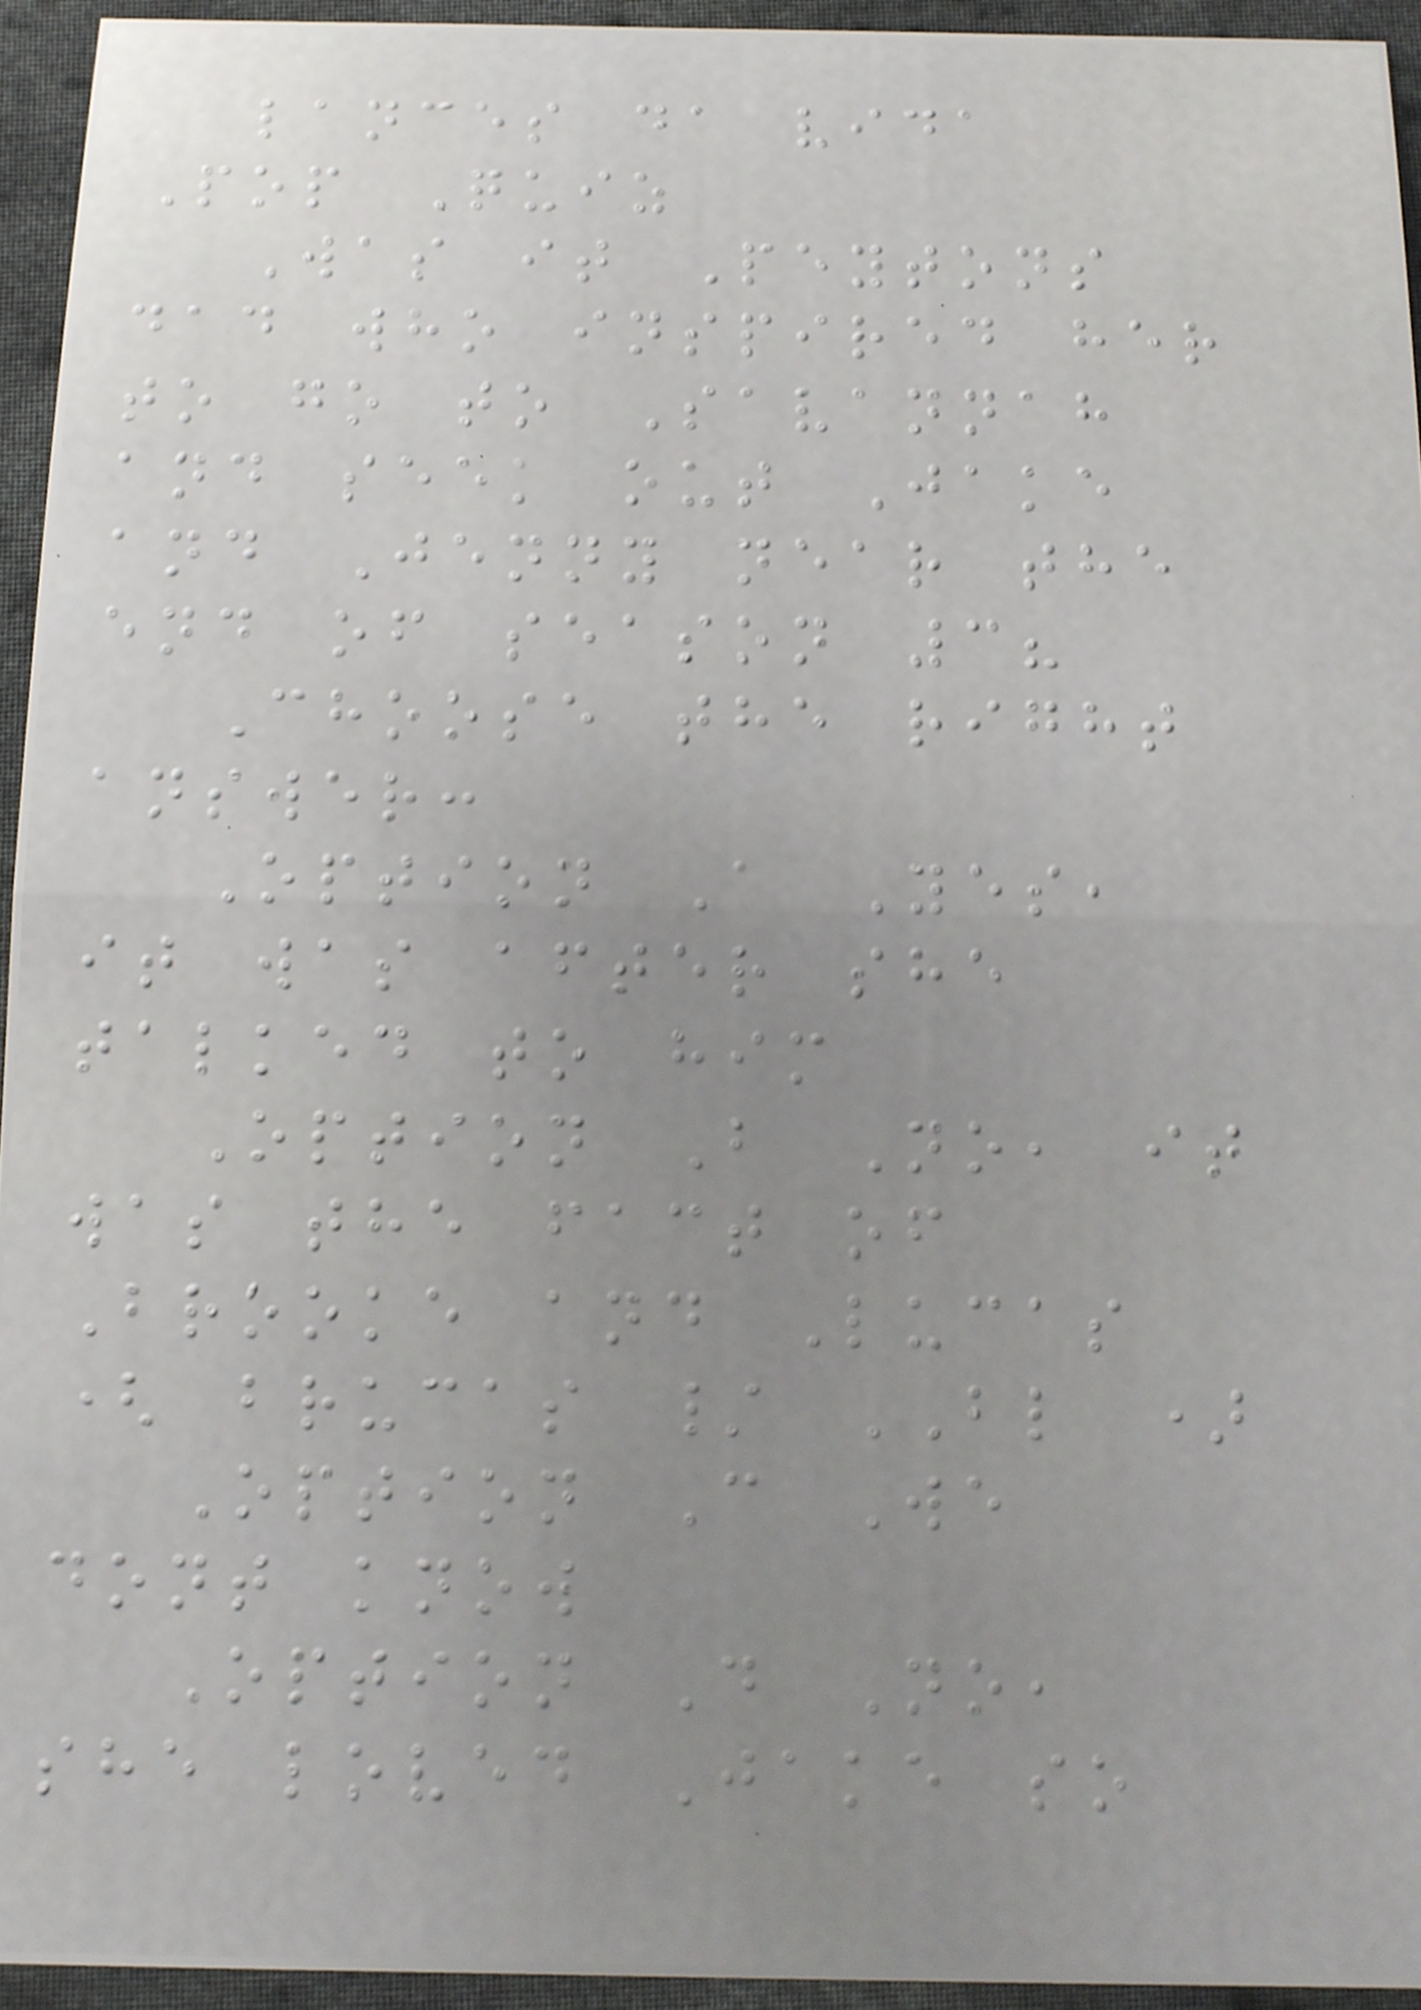lances da vida
Pop Quiz
Was it Peytons
dad who inspired her
to go to Savannah
and seek out Jake
and Jenny near the
end of season 3?
Choose the right
answer:
Option A Yes,
it was after she
talked to him
Option B No, it
was the fact of
Brooke and Lucas
( brucas / BL )
Option C We
dont know
Option D No,
she loved Jake so
